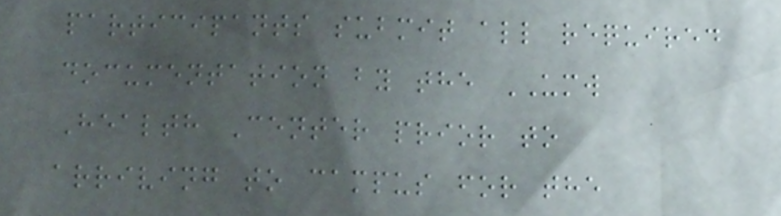participants submit all required
documentation by the UMW
Health Center prior to
arriving to campus for the
